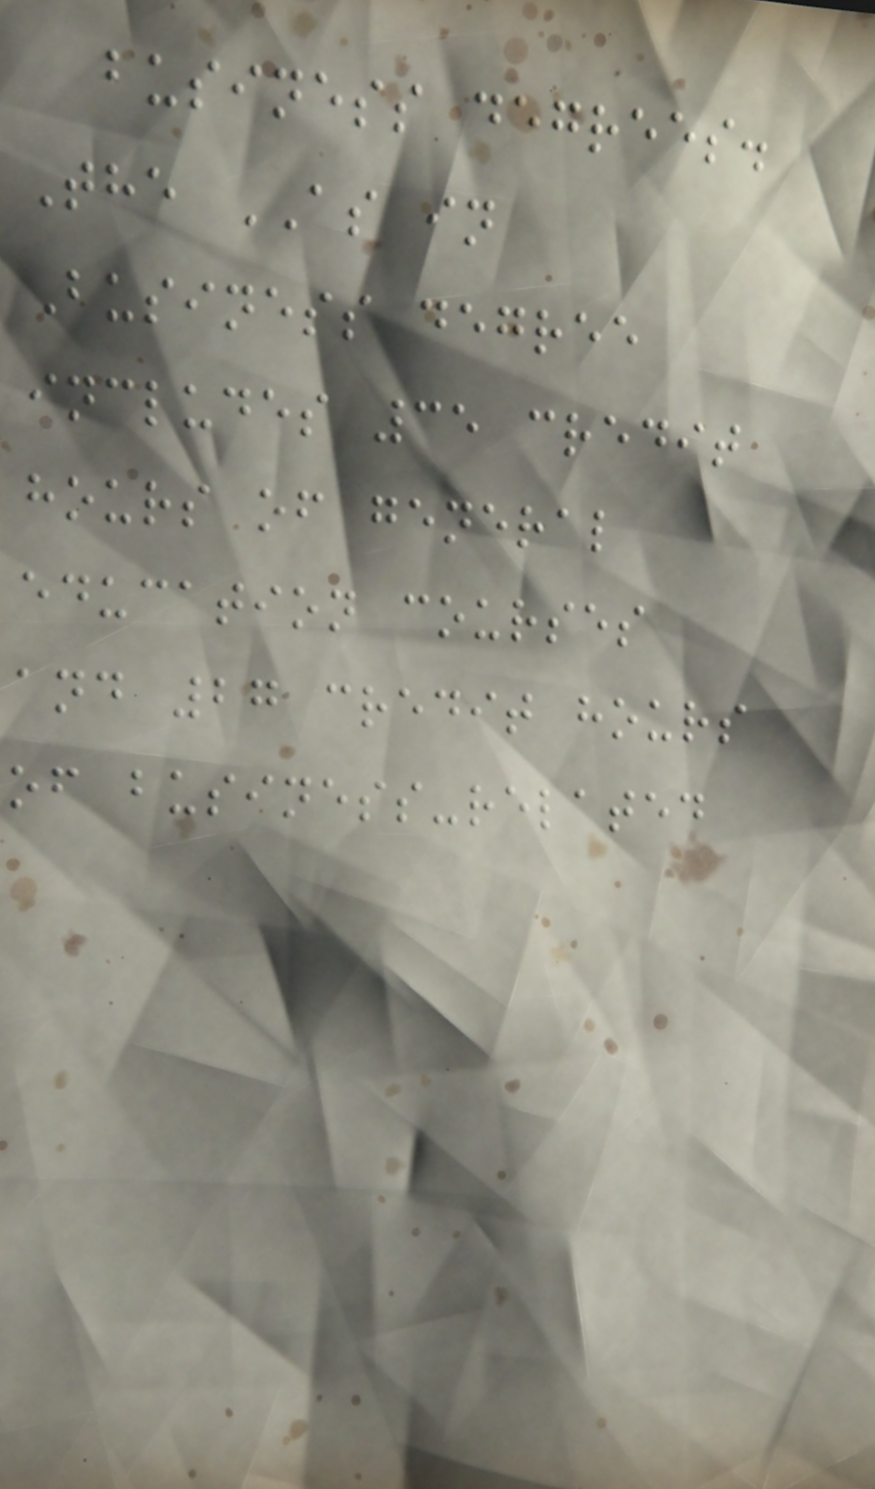business degrees.
The AS in
Business degree
includes 35 credit
hours of general
education courses
and 27 credit hours
of business-related
